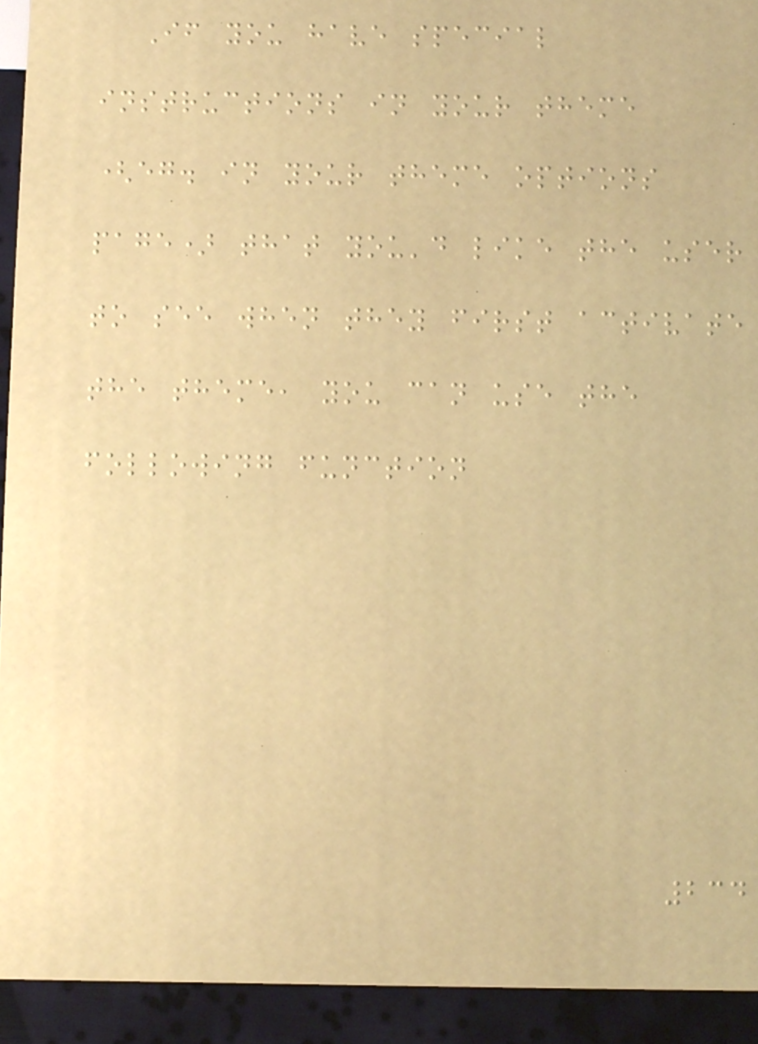If you have special
instructions in your theme
(eg. in your theme options
page) that you'd like the user
to see when they first activate
the theme, you can use the
following function
234
